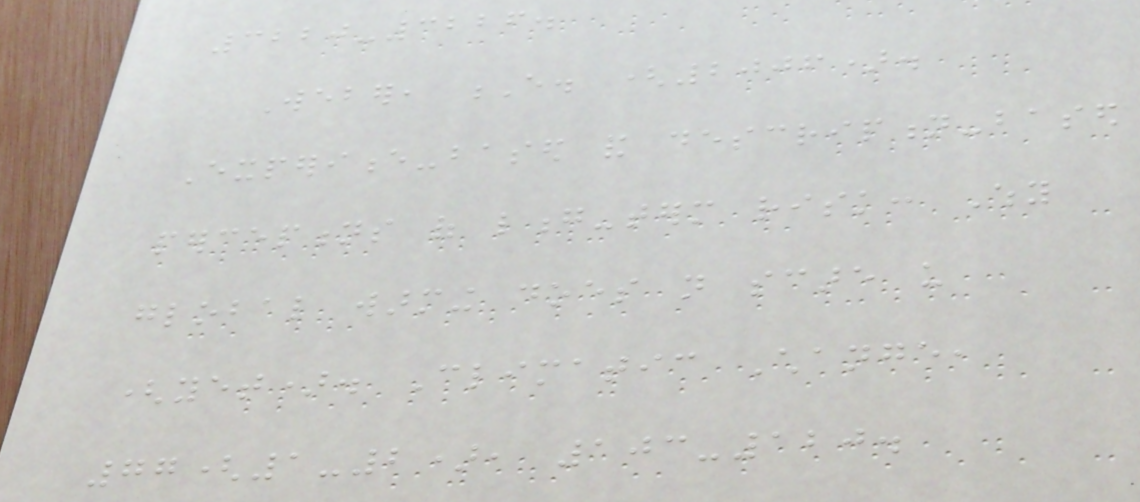3220-3226.
Weber, E. (2006).
Experience-based and description-based
perceptions of long-term risk: Why
global warming does not scare us
(yet). Climatic Change,
77(1-2), 103-120.
